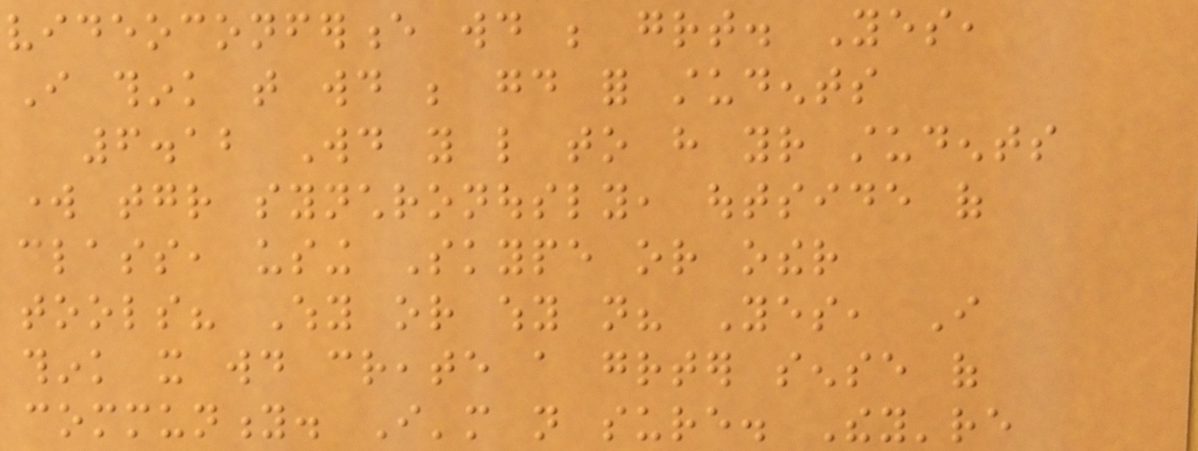videoconference would be great. Yes,
I think that would be good for students
6.12 Would you like to have your students
work together synchronously, outside of
class, using Skype or other
tools? Why or why not? Yes, I
think it would create a greater sense of
community. I'm not sure. They're
